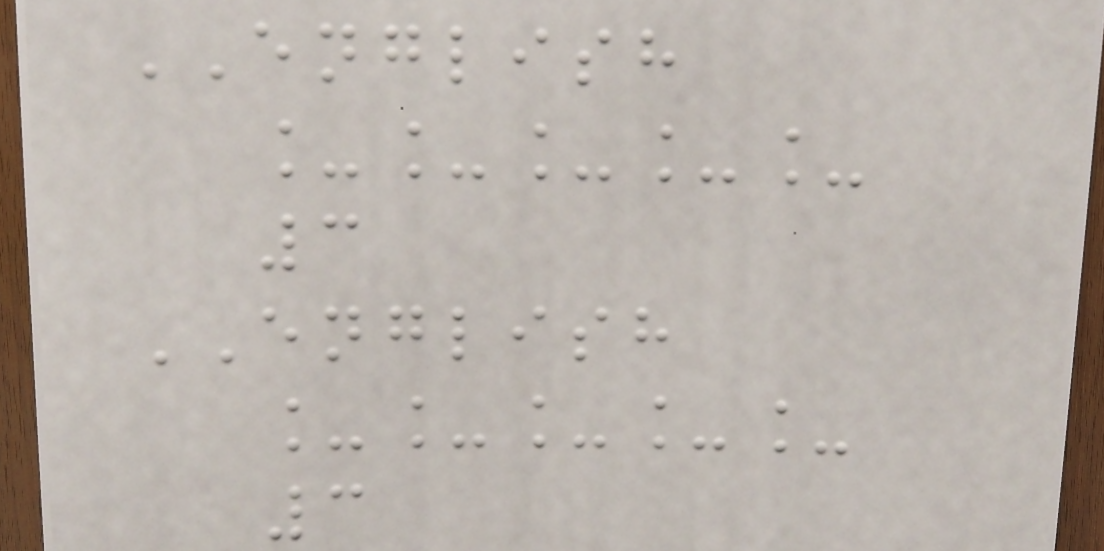ENGLISH
_____
3
ENGLISH
_____
3
